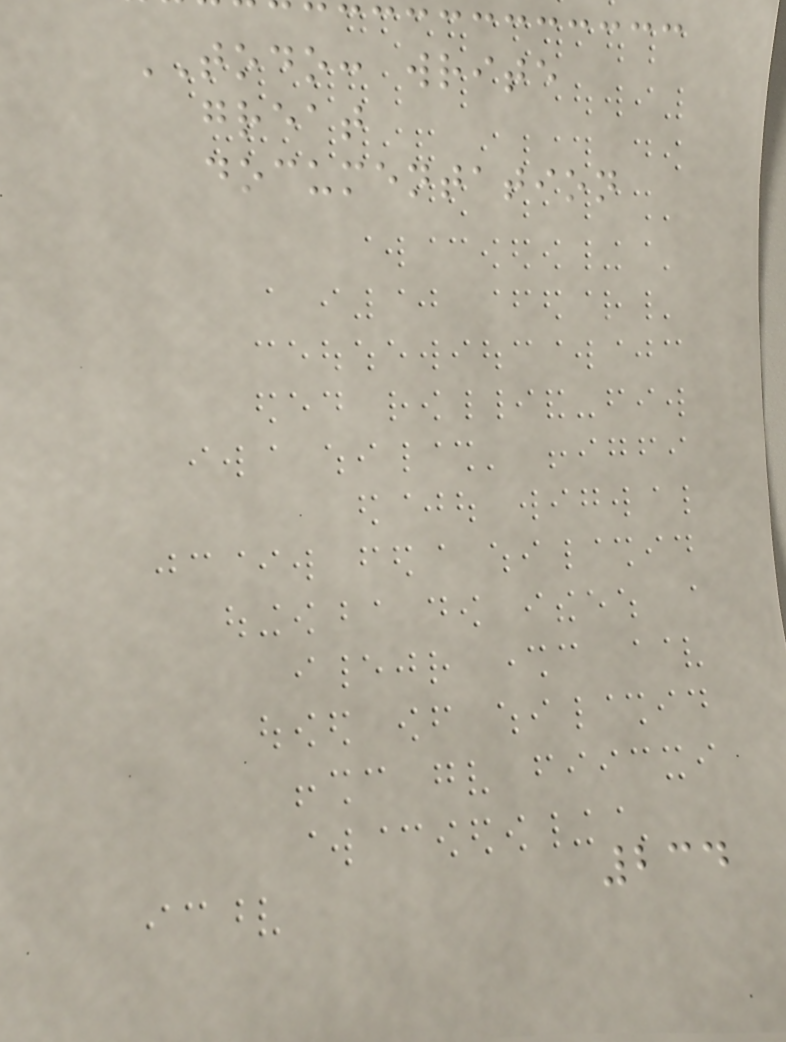TODO: write
great
documentation
234
